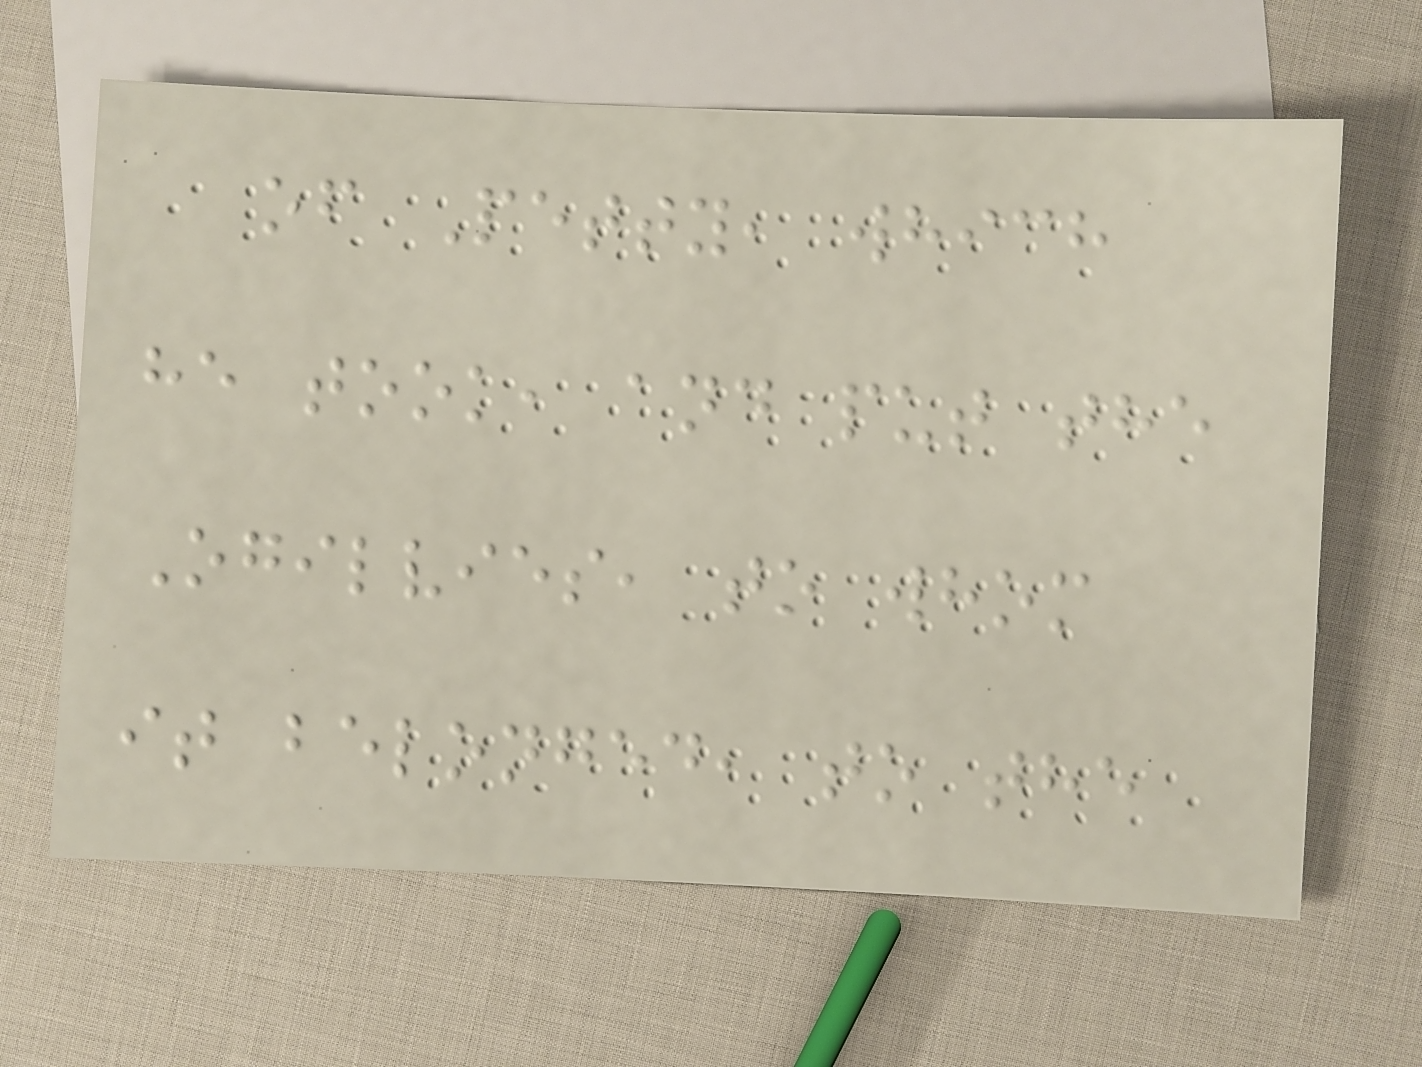of Petty, which
he took, and put the
Ogilvies, to whom
it belonged, to the
